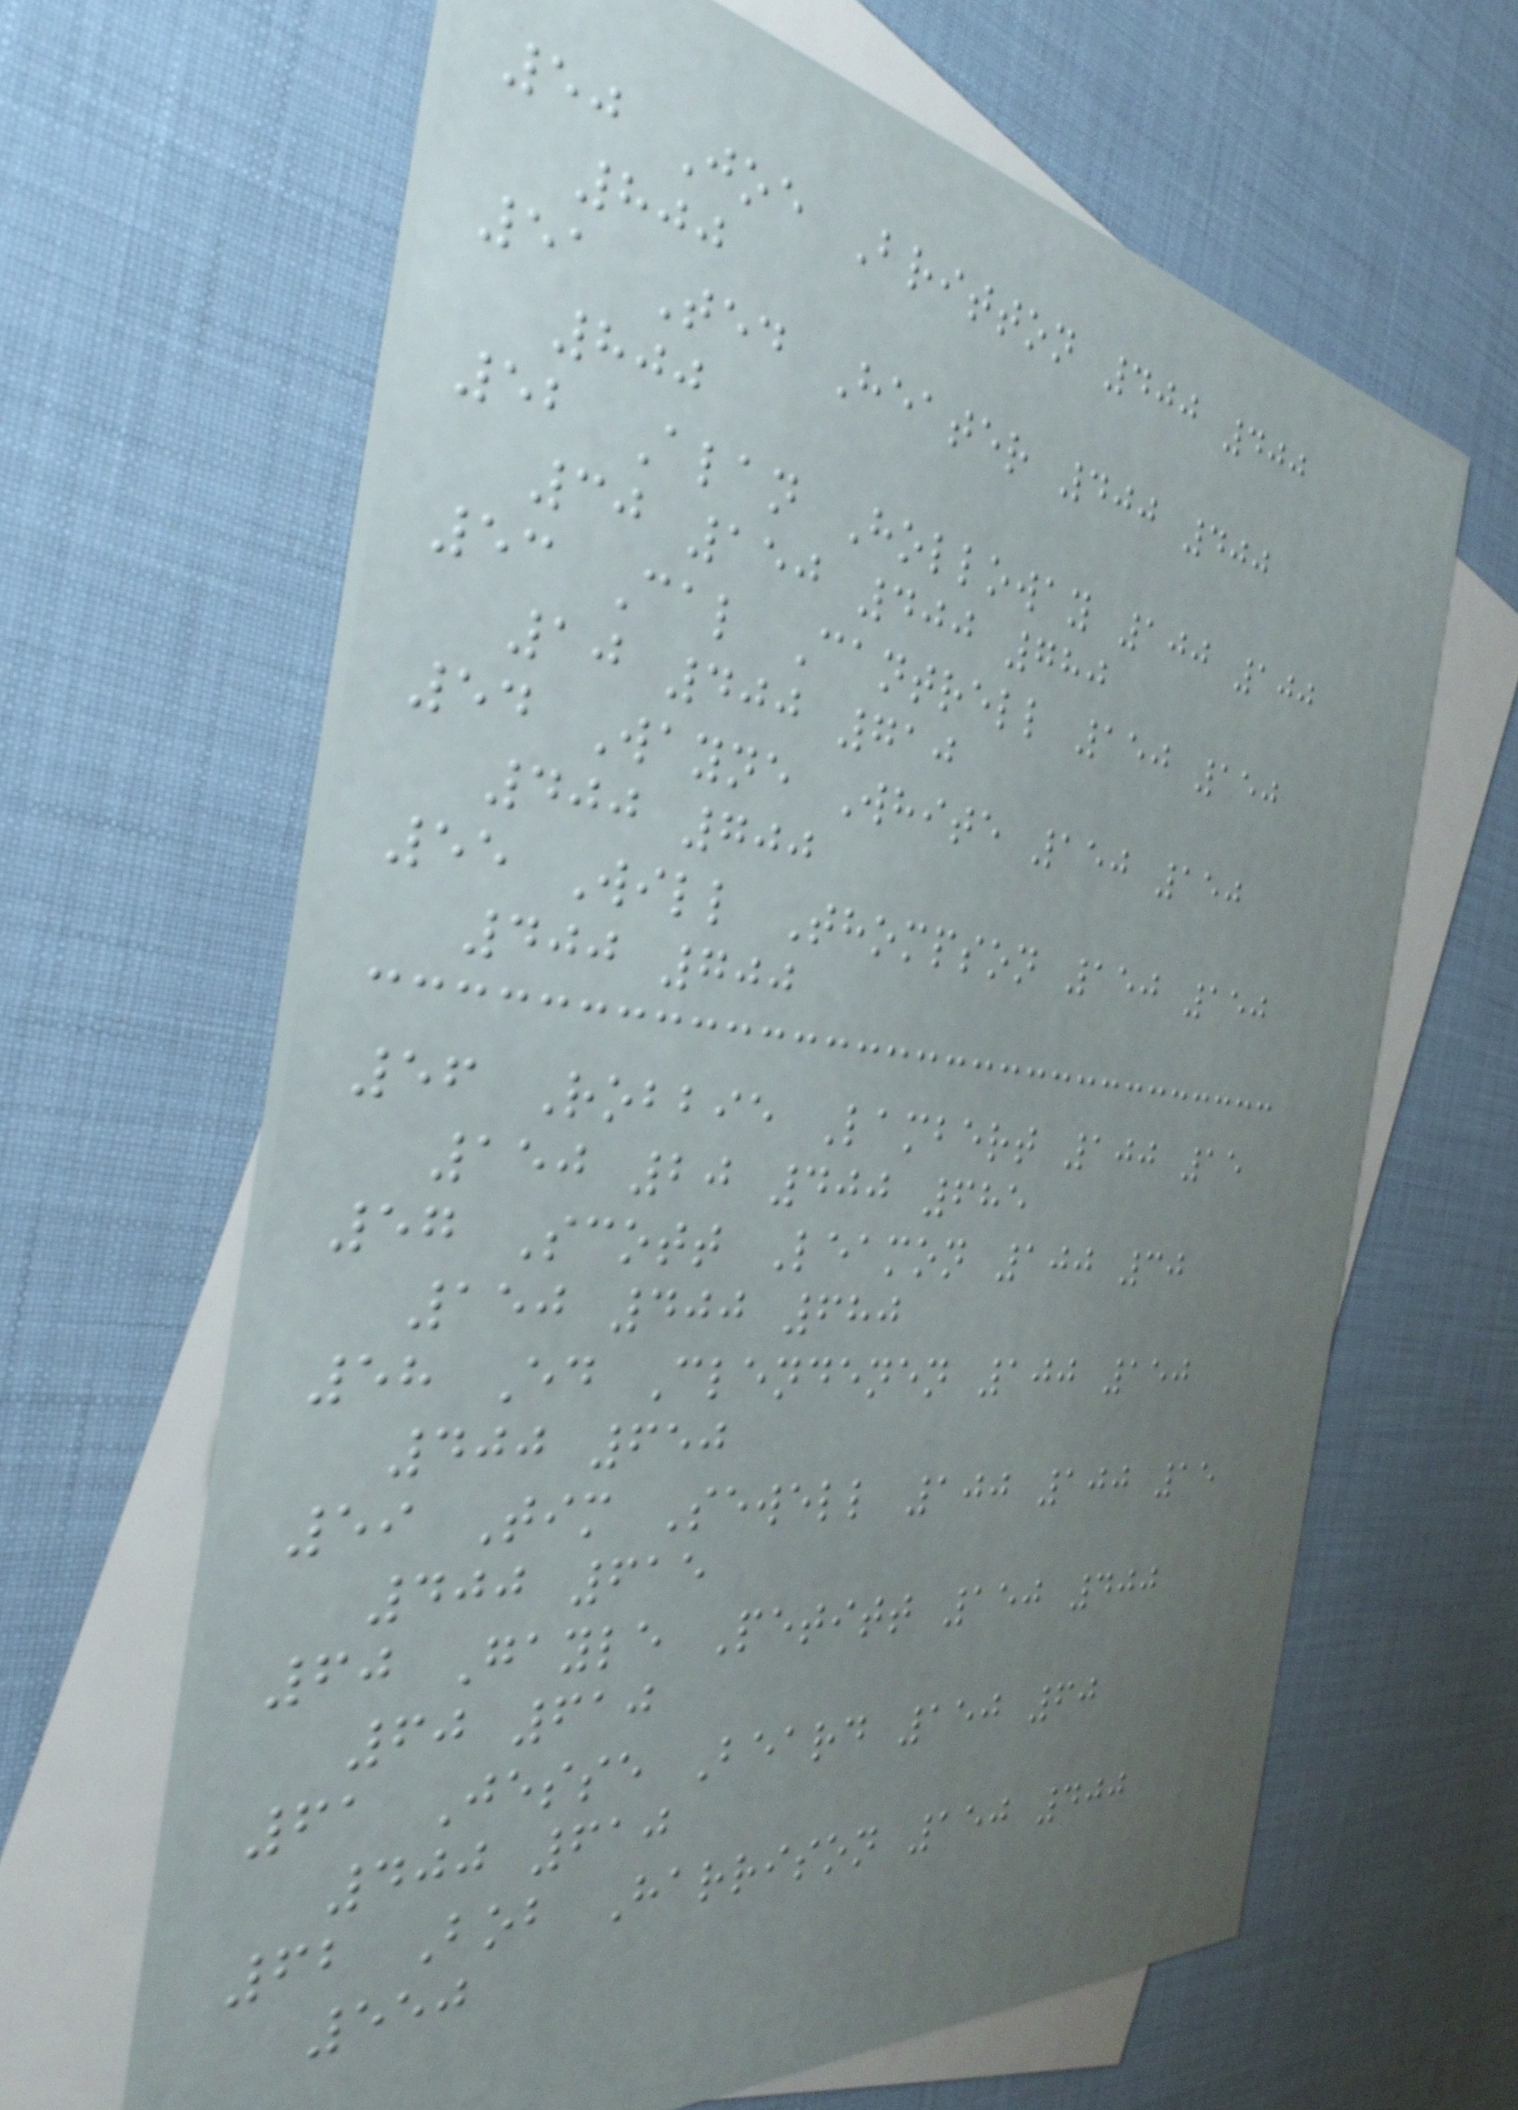50 Joe Britton 400 400
800
51 Ted Heater 400 400
800
52 Alan Holloway 100 100
30 150 400 780
53 Cal Cantrell 150 150
10 400 710
54 Wayne White 150 150
400 700
55 Will Thompson 150 150
400 700
56 Robbie Lambert 100 15
150 20 400 685
57 Scott Leamon 100 30
150 400 680
58 Ed Clendenen 100 150
400 650
59 Tim Sewell 100 100 15
400 615
60 Gayle Petitt 150 400
60 610
61 Jesse Beard 150 60
400 610
62 Bob Harrison 150 400
550
